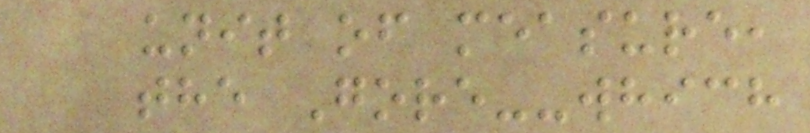unit of measure,
the Gore--which
